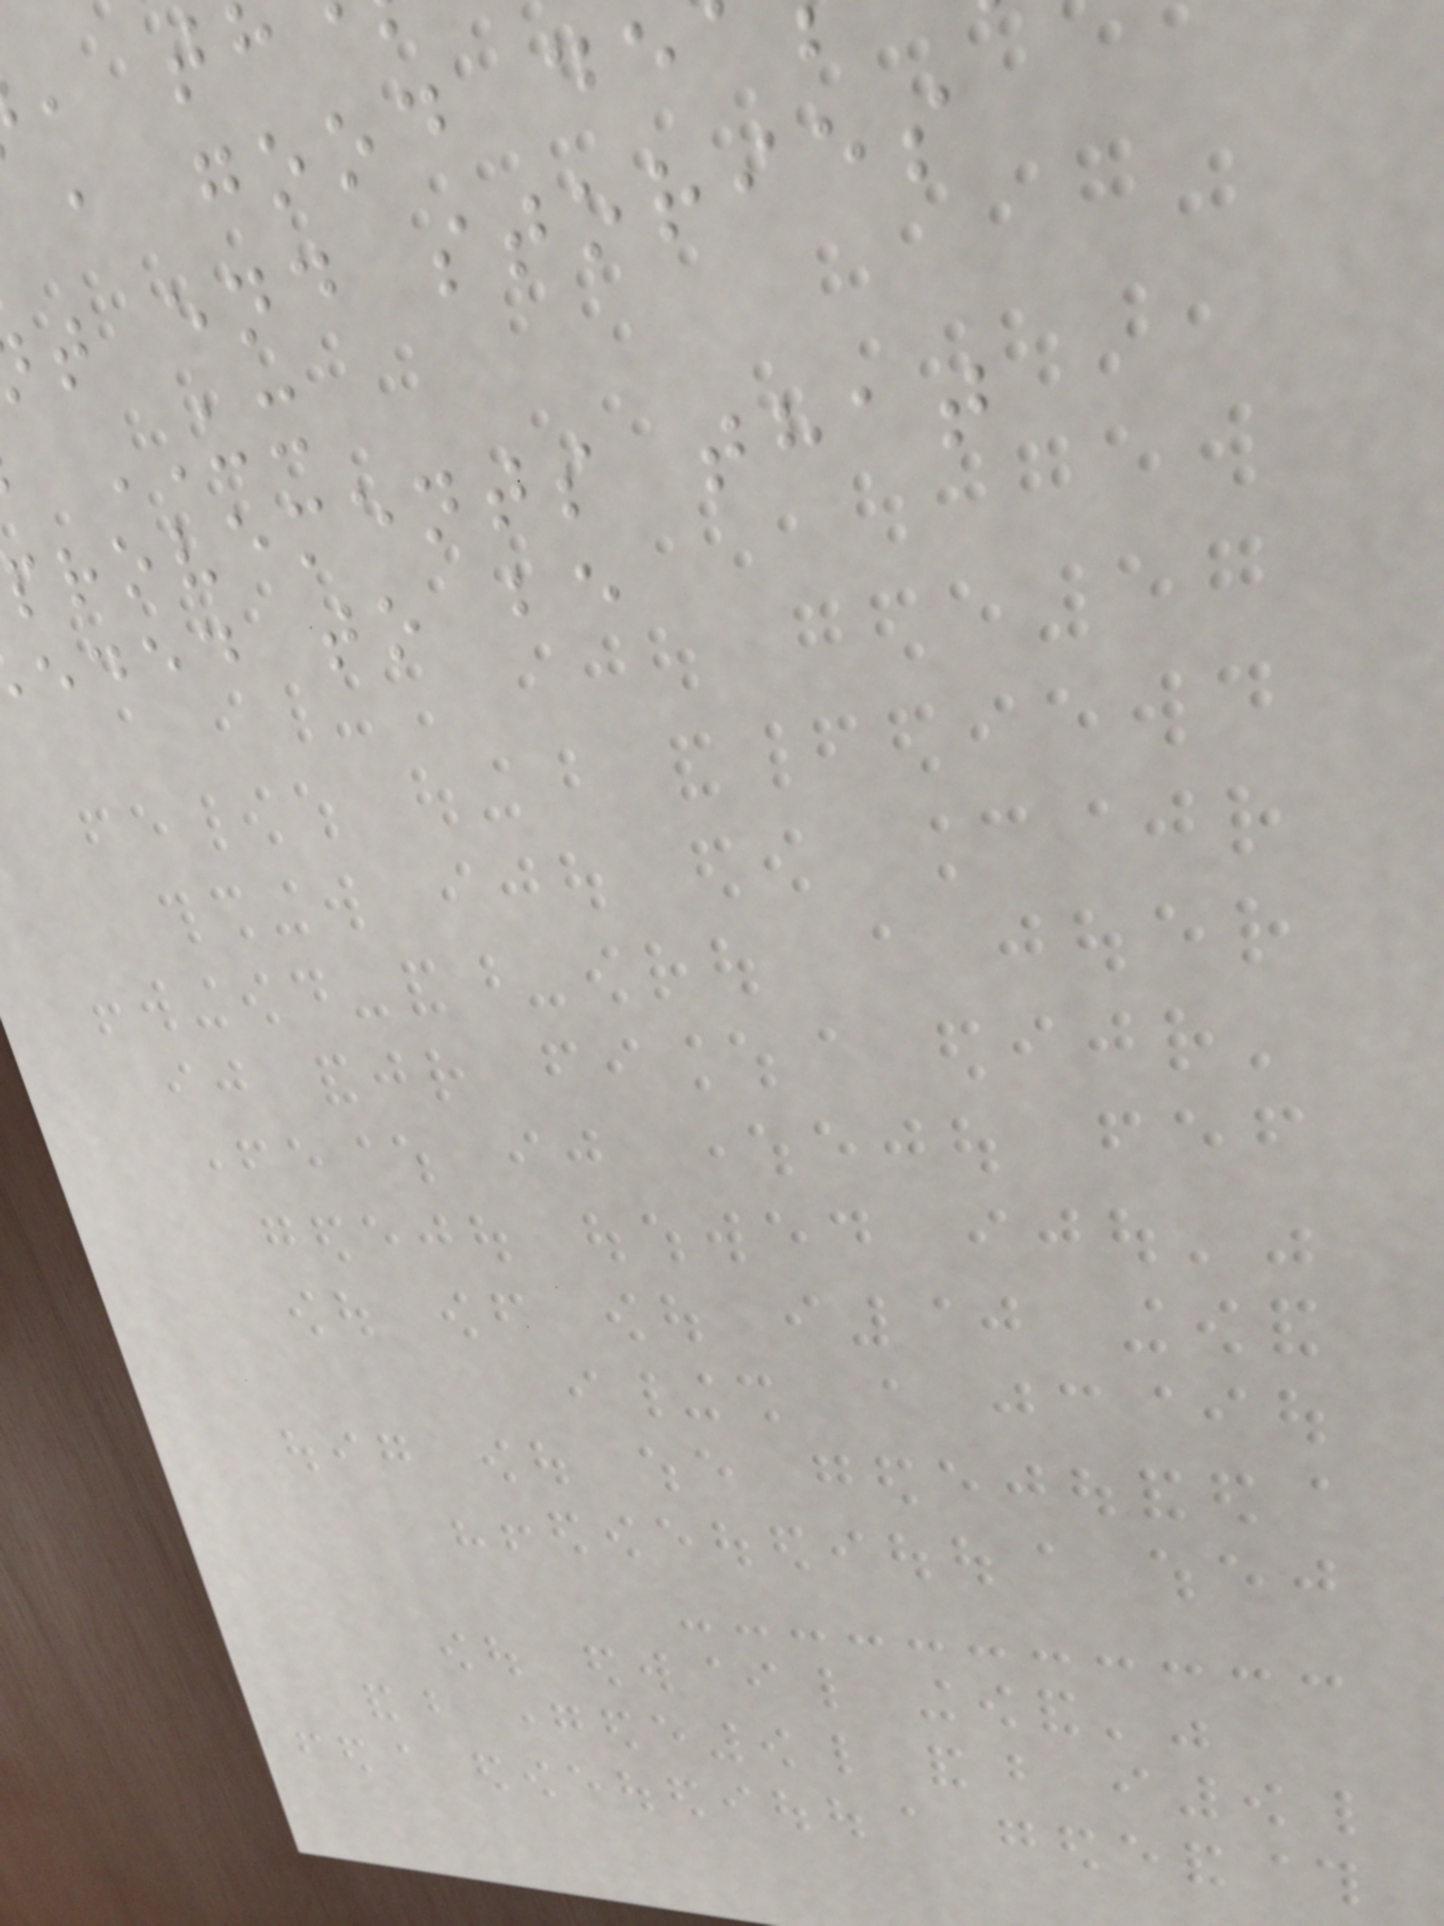a good de
t end stories
UX
provements that
eded to be
